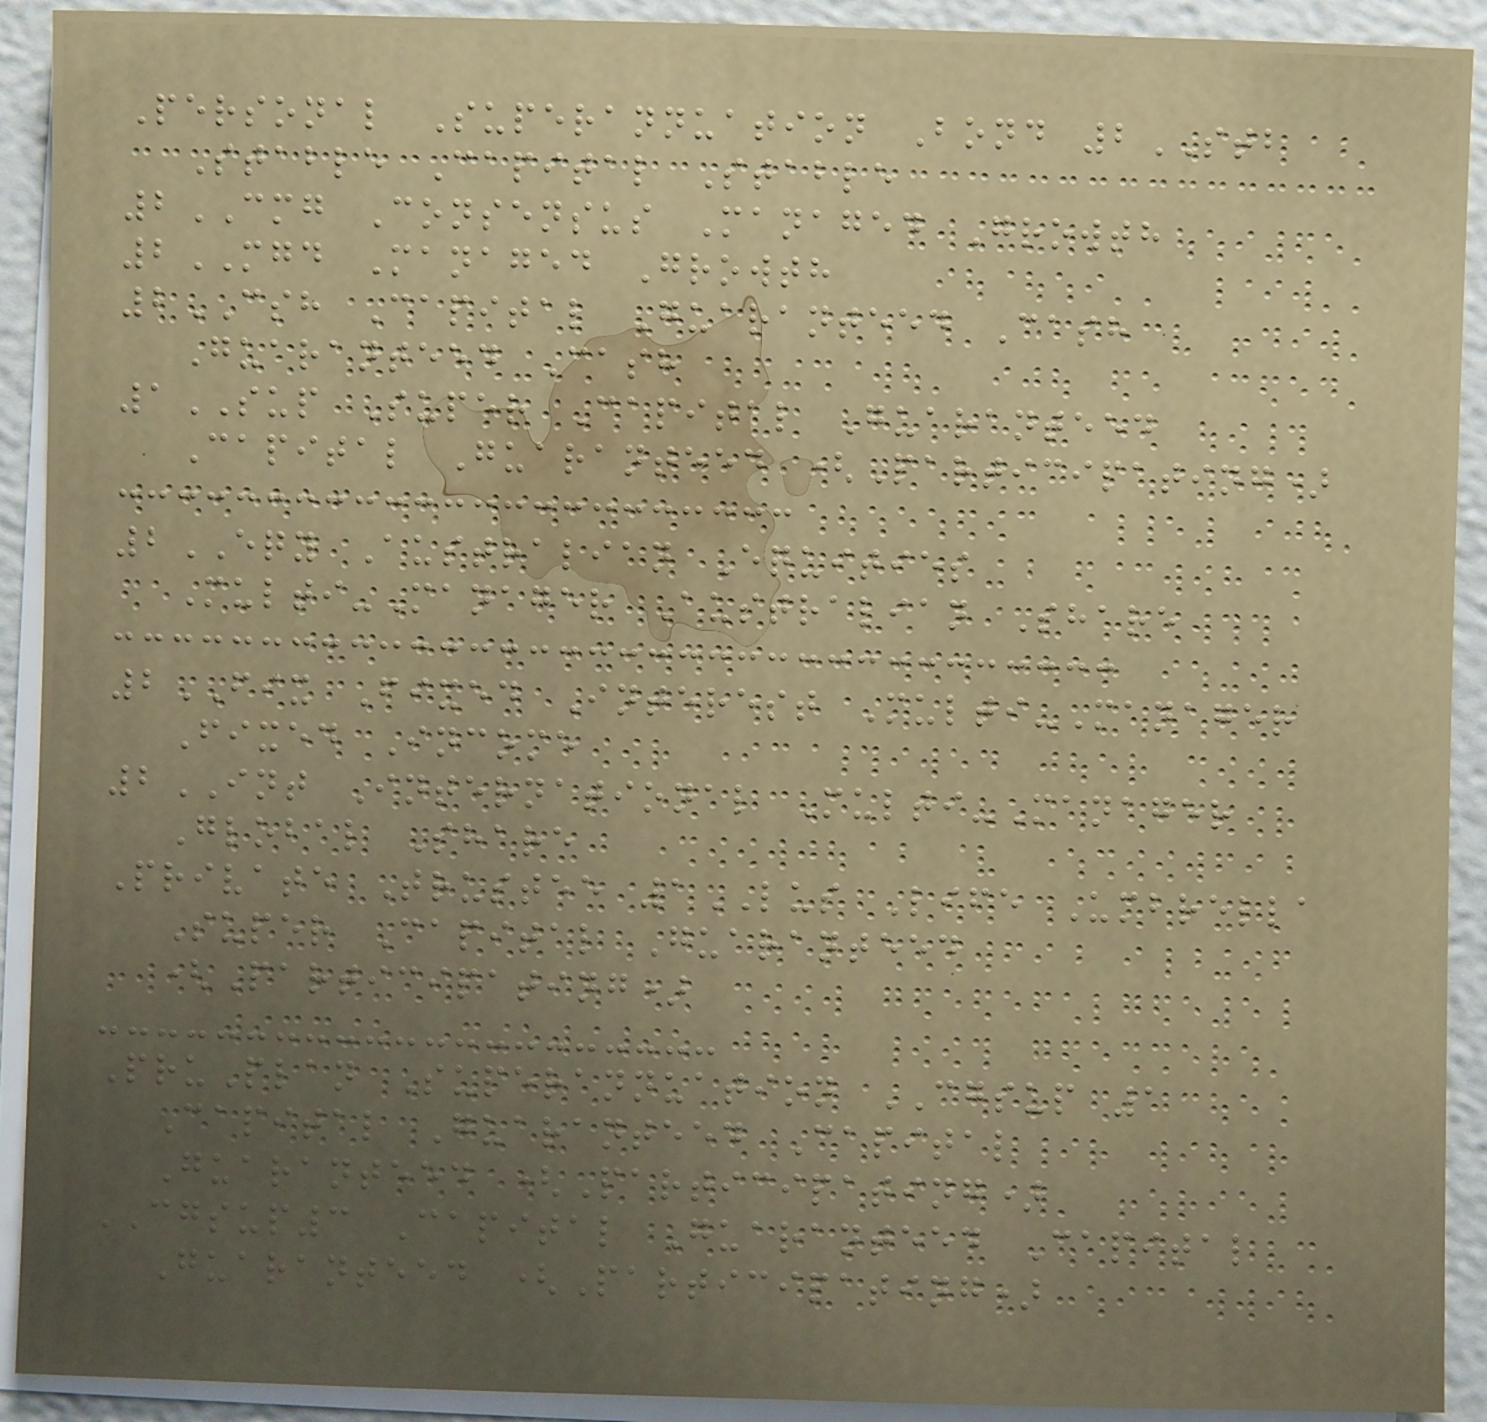Personal Superannuation Bond 2STB
Stable Capital Stable
2CMG Consensus Managed Growth
2MGD Managed Growth
2CSH Capital Guaranteed Cash
Guaranteed Cash
1SUP Super Capital Guaranteed
Capital Guaranteed (Participating)
2EQY Australian Equities
Multi-Manager Australian Share
2FIX Fixed Interest Multi-Manager
Fixed Income
2INT International Multi-Manager
Global Share
Private Trustee 1LUS Life Umbrella
Super Capital Guaranteed
(Participating)
PruPlan Superannuation CGSUP 1
Capital Guaranteed Capital
Guaranteed (Participating)
CGSUP3 Capital Guaranteed Capital
Guaranteed (Participating)
